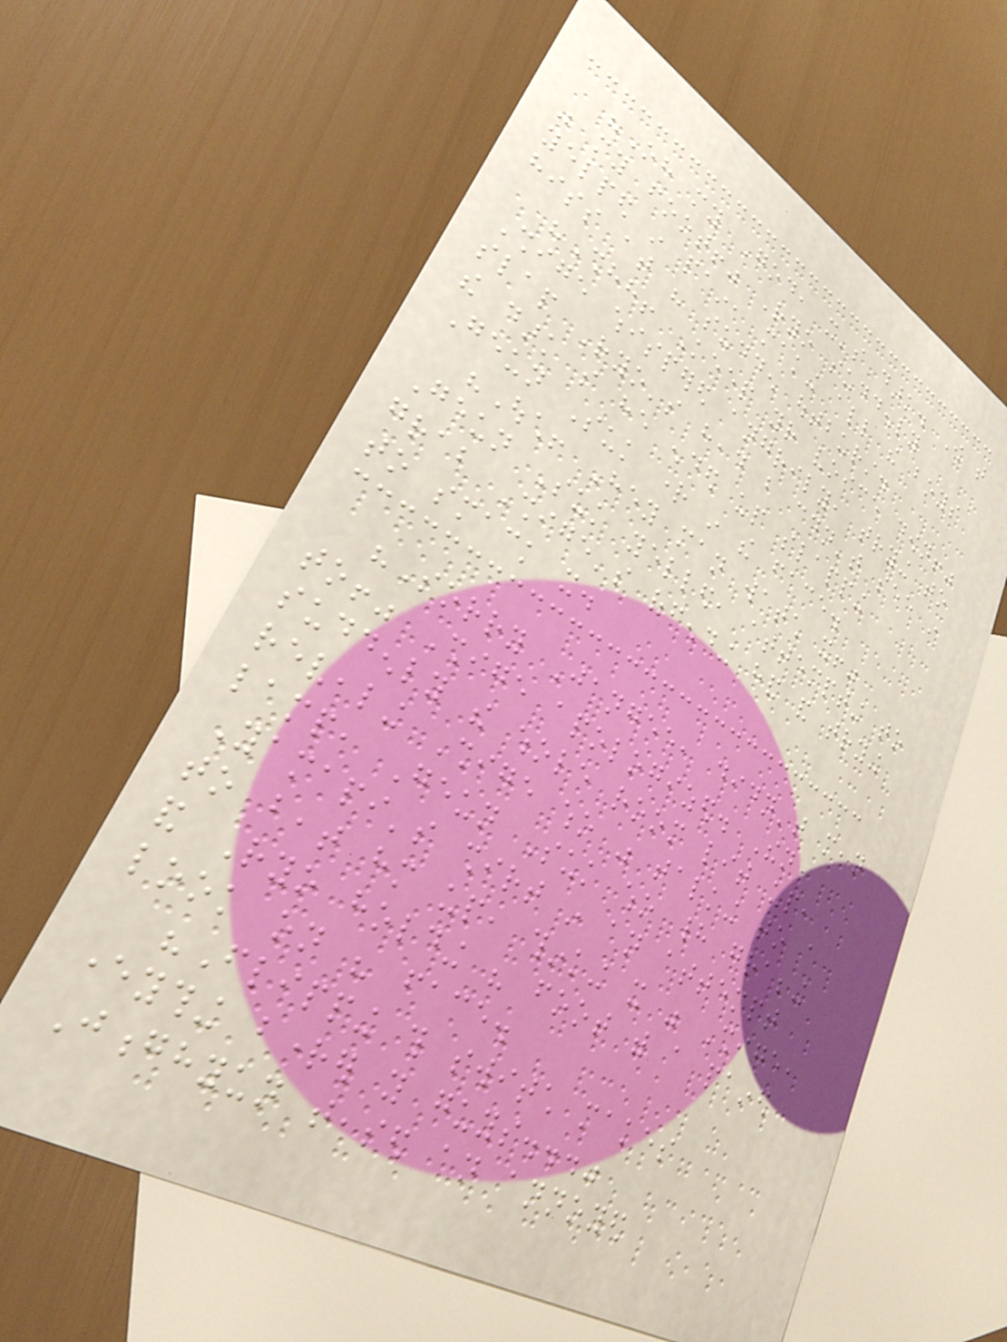"Oh my God, it's dark. Ow that
was my foot!" Ryo suddenly
yelped in pain, making all the boys
hiss at his sudden outburst.
"Shhh! Keep your voice down!"
Shige whispered angrily, trying to
slap Ryo's head but couldn't see in
the dark so he ended up slapping
Geun Suk right in the face.
"Ouch! Hey man watch it!"
Geun Suk yelled, attempting to
grab Shige's offending hand and trying
to smack it.
"Sorry Jangee, didn't mean
to!" Shige apologized. Then
suddenly the whole room lit up,
revealing Shige who was talking to a
lamp, Geun Suk who had grabbing
Yamapi's shirt in an attempt
to beat him up, thinking it was Shige,
and Ryo holding his foot with a pained
look on his face.
"Flipping this switch makes
everything brighter you guys..."
Jonghyun teased an annoyed
